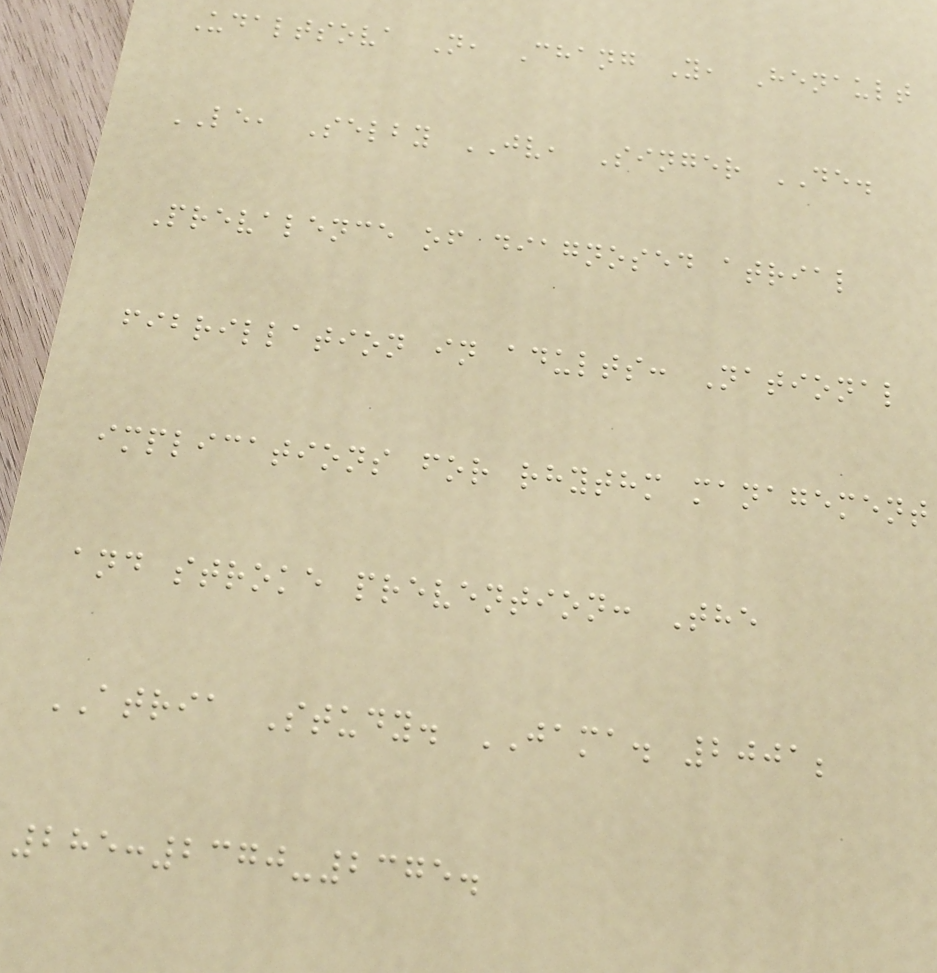Udaltsova N, Chang Y, Henault
LE, Selby JV, Singer DE.
Prevalence of diagnosed atrial
fibrillation in adults: National
implications for rhythm management
and stroke prevention: The
ATRIA Study. JAMA. 2001;
285:2370-2375.
